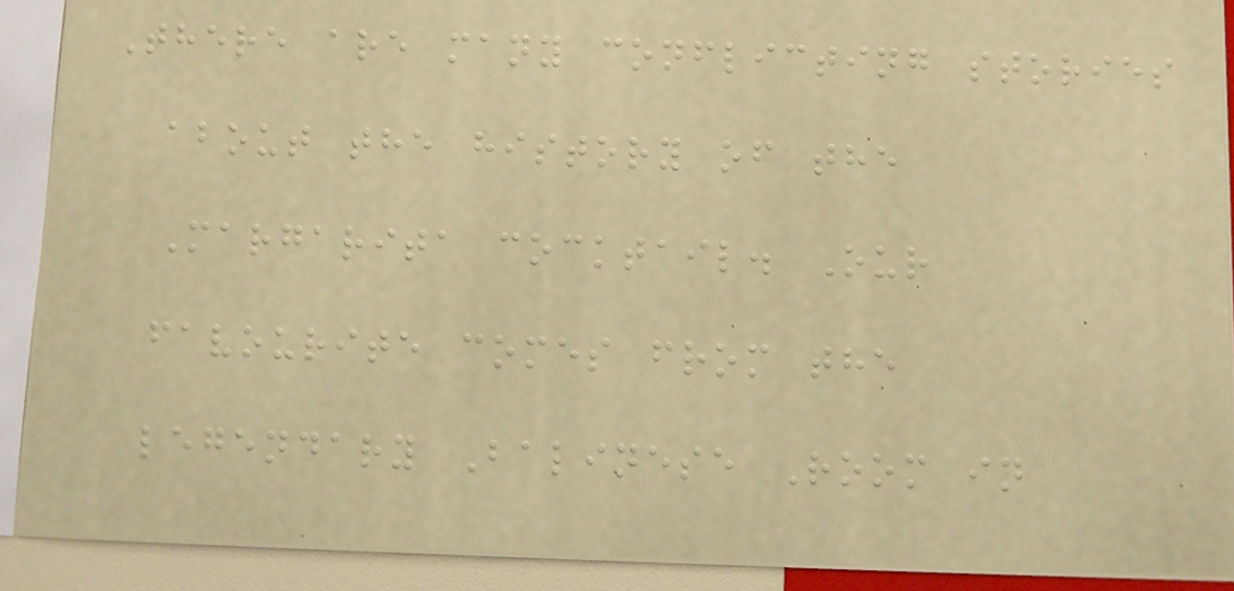There are many conflicting stories
about the history of the
Margarita cocktail. Our
favourite comes from the
legendary Balinese Room in
